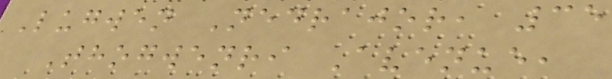Lugwen Nedrajor, 35
Thogwenri Avenue,
